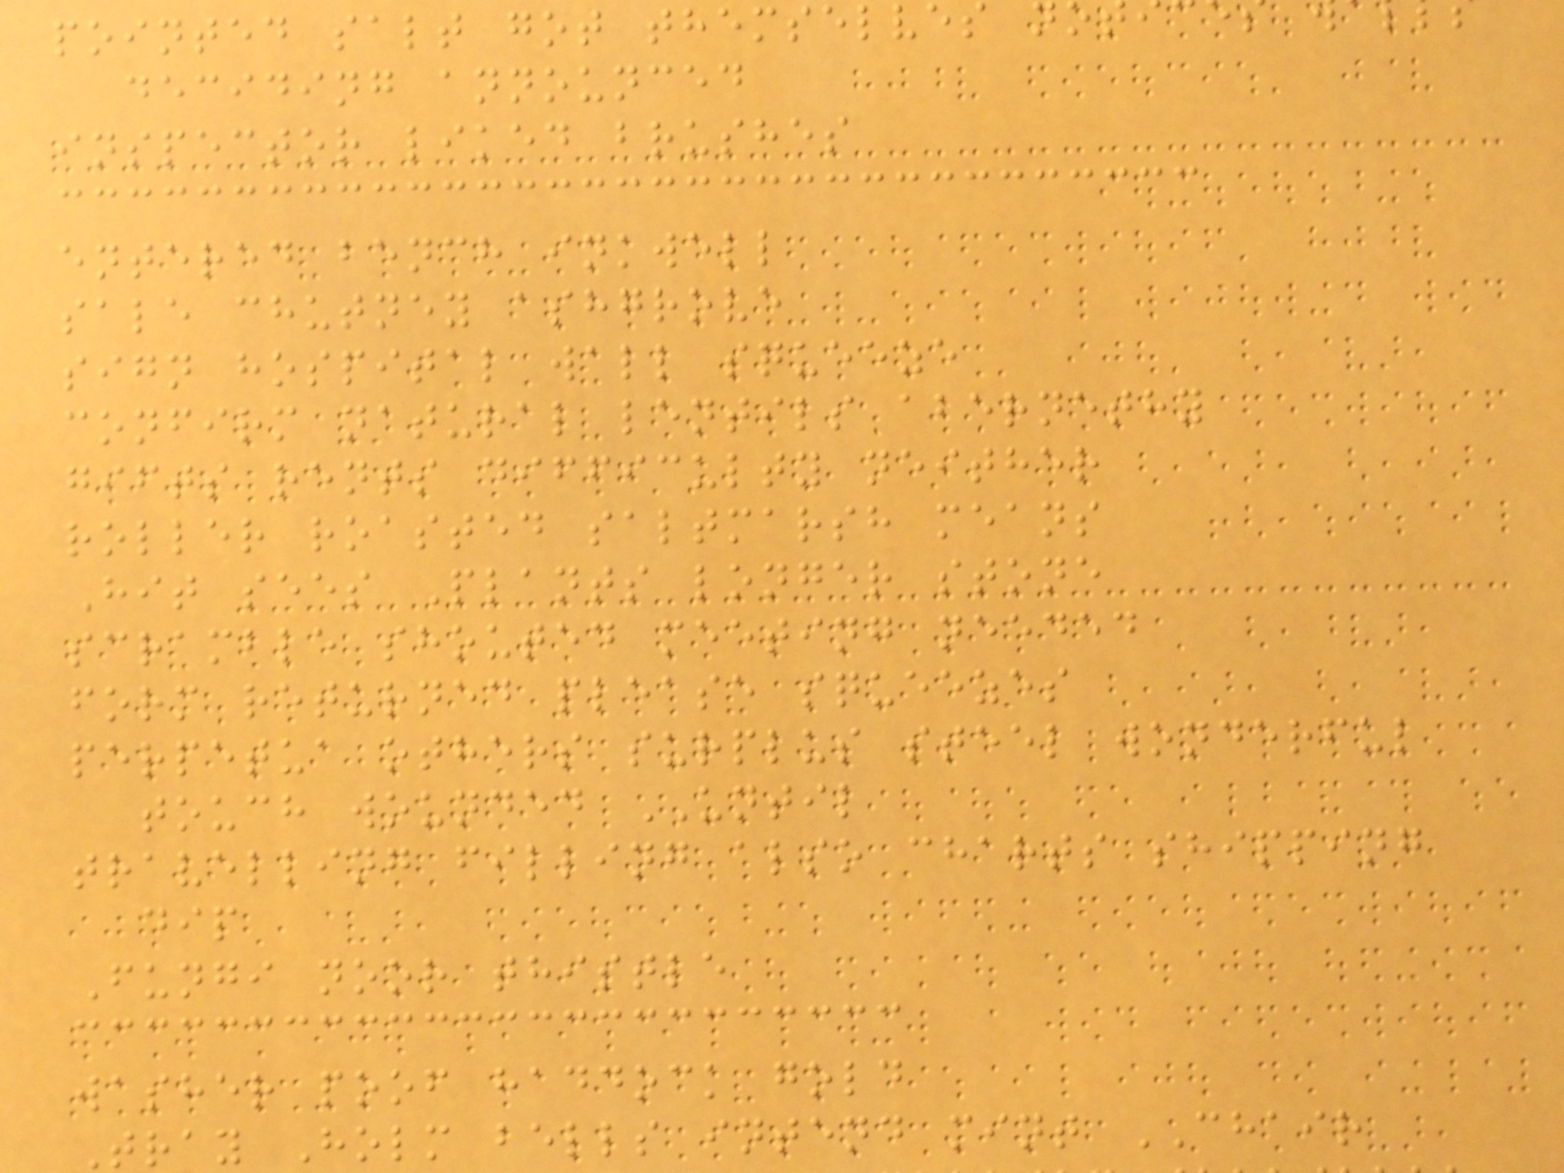pointed salt got themselves
deciding announced
inspector liked brushes
entered bench inkwell
sale chutney ashgrove
sign hospital wall squeeze
confirm natural lentils abernethy
gifts rents difficulty neither
roller roasted saltmarsh means
Hit sees Plants longer stone
scramble shouted meeting needed
form returned please squeezes
perpetua others surplus steel wonderful
touch wounded UNTIL
travelling filling also charts shipping
dip
Fungi noor thistle
washer poof haddock gold
Tray Holm bells intend mint CHAIR
